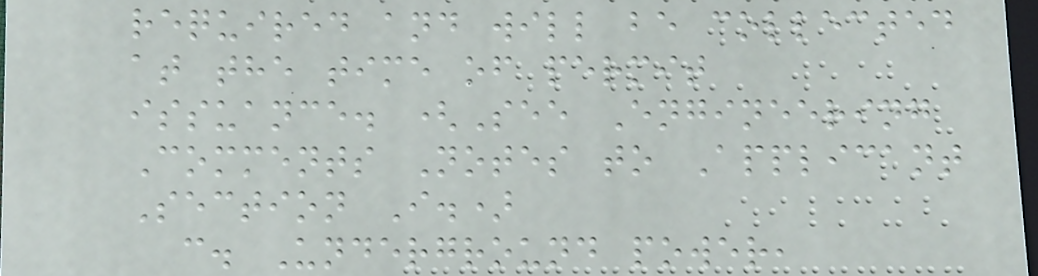required and will be collected
at the time of permit
issuance. (See Engineering
Comments Notes to Applicant
Section I.)
c. Underground power,
